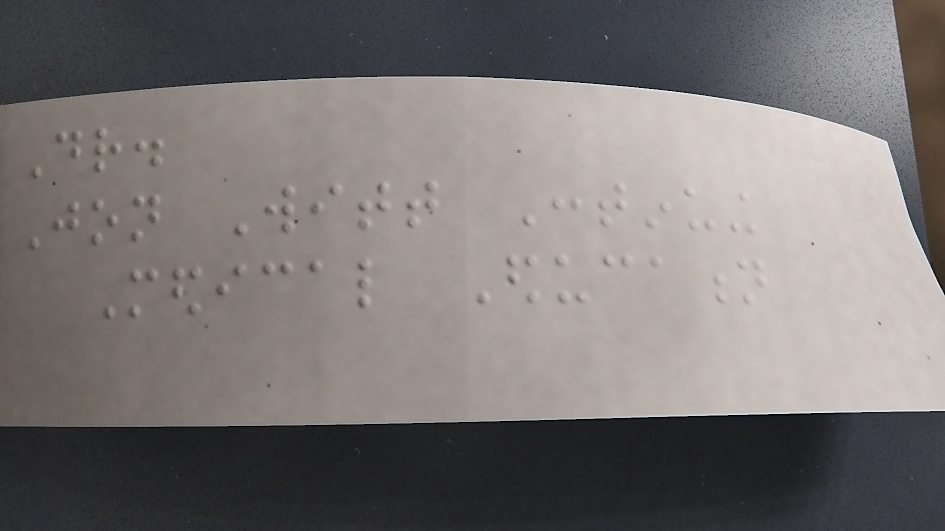Dr.
Jon Witt Continuing
Medical Education
